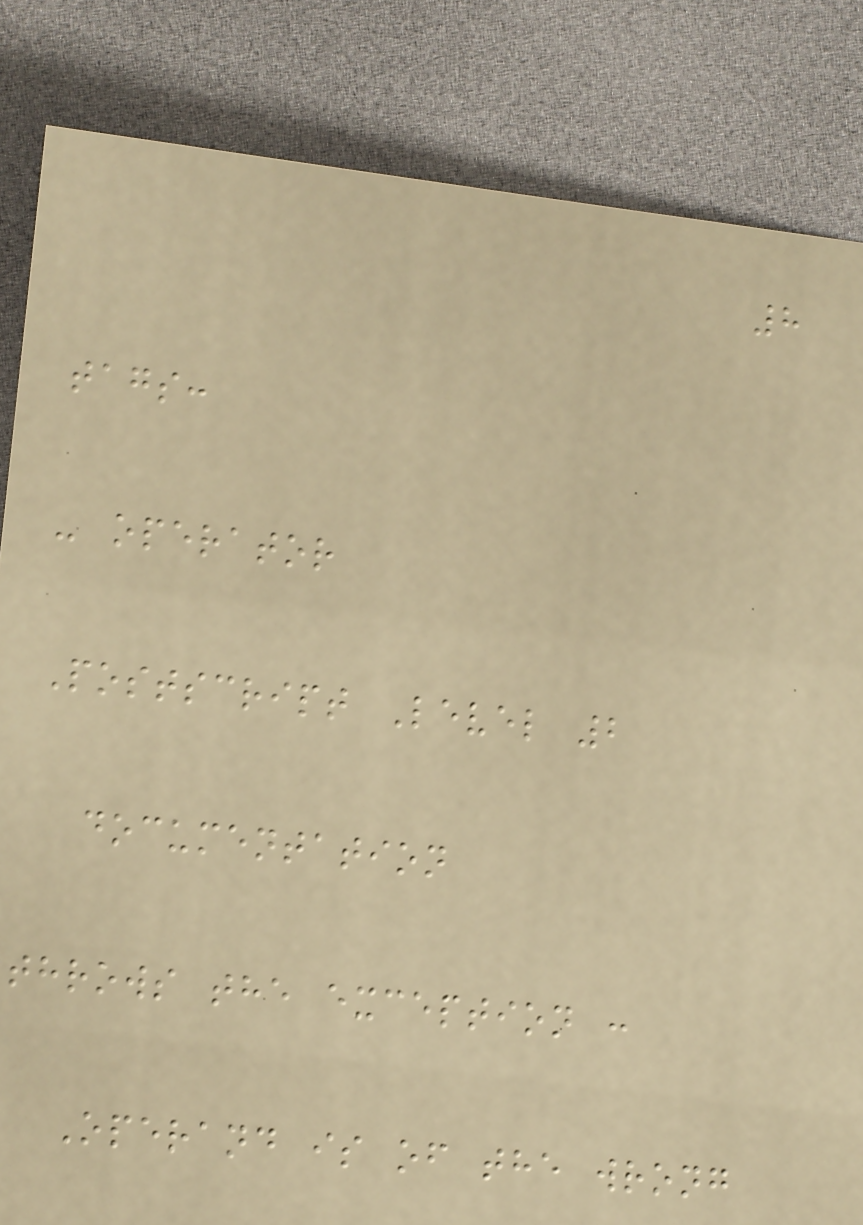8
tags:
- operator
Postscript Level 2
documentation
throws the exception :
Operand is of the wrong
